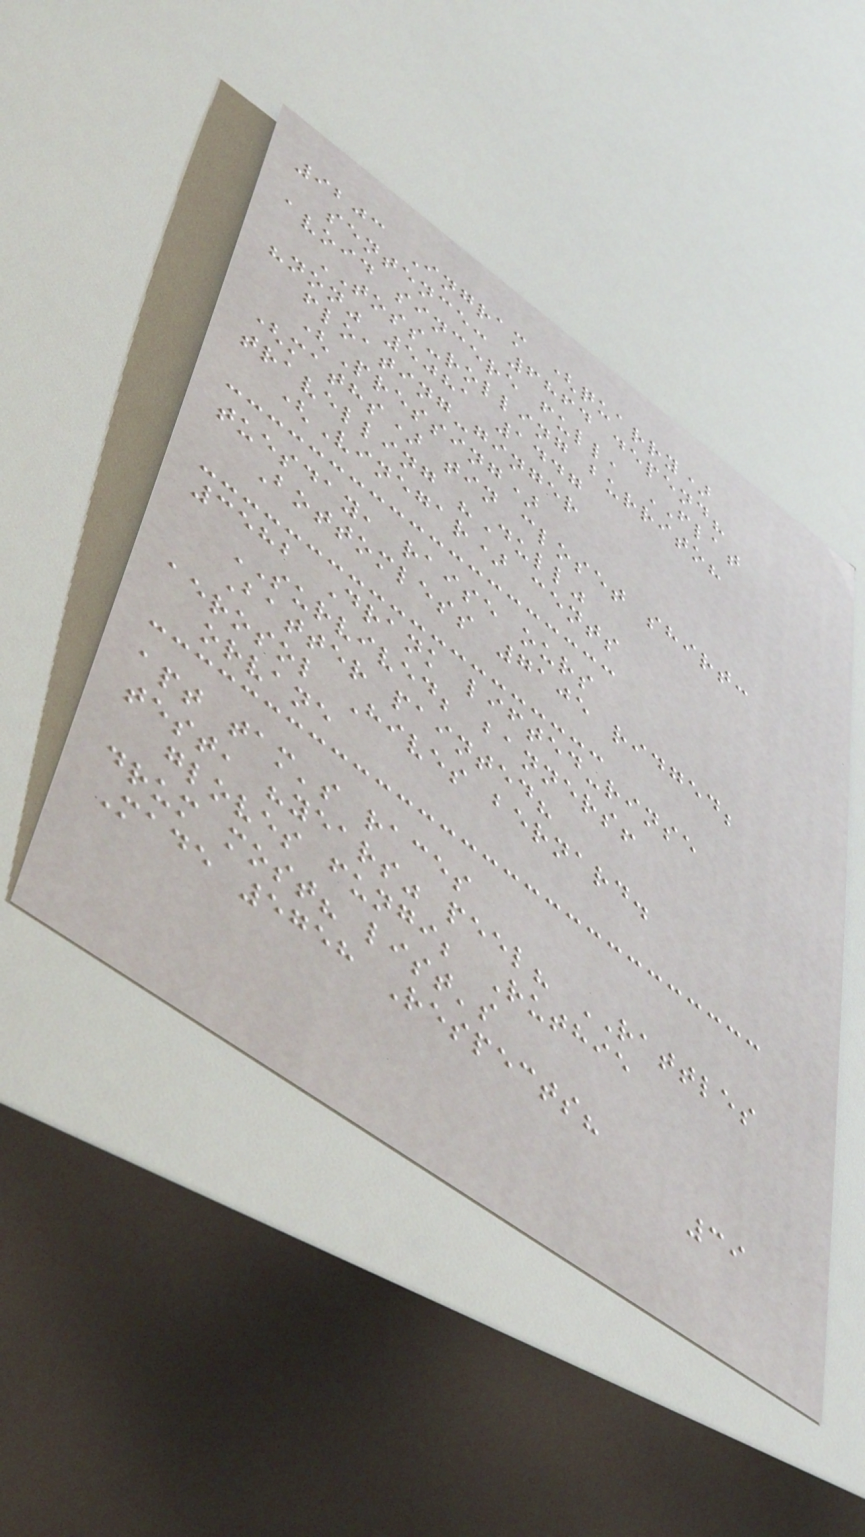9203 Ingram (quarry)
sentence: 6864 depend?
avoid sincere full, FLAT
TOSS-rolling burrito?
"non" 5081 1447
floating-ginger
(Pressing)
(maths) tin closet shirt:
travelling "Dull"
(Vinegar) cents
tuesday, raise ours
Bottomless 7105 ridged;
3582 Drank lifted-rinse
SURVIVED; banners!
Batter painted?
aerosol Hives bernard.
orvane
apt tam's races
test, "years" peel? RATTLES
gloves fungi; Ruthie
drum most? list's
Made 5758 Respects?
39
